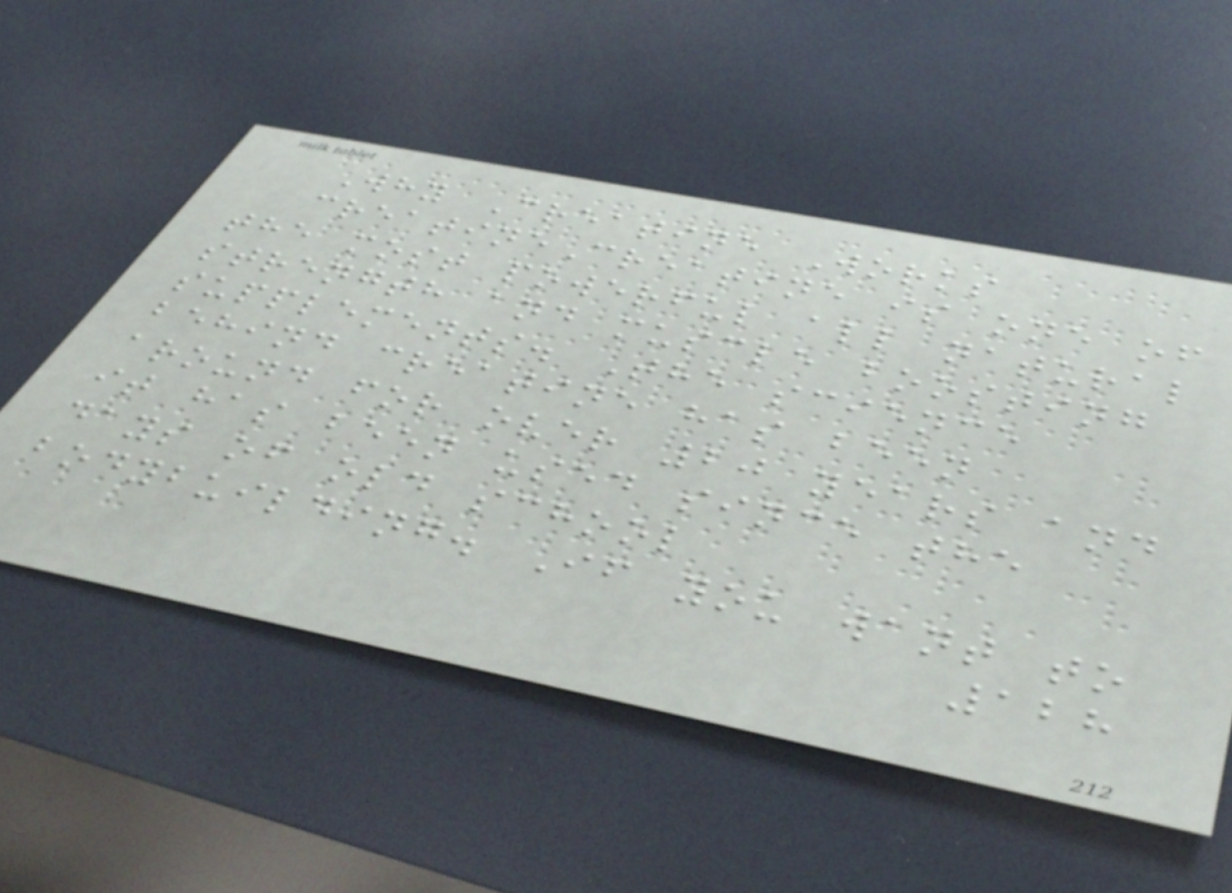Why Creatine Works
creatineCreatine is one of
the most powerful all natural
strength and muscle boosting
supplements. The science
behind creatine has been
around for over 20 years and
it has been used since the
days of old school
bodybuilding. If you want to
128
